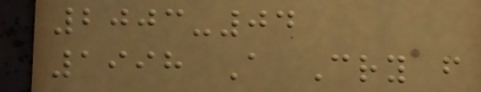2003-04
1998 A Cry from
